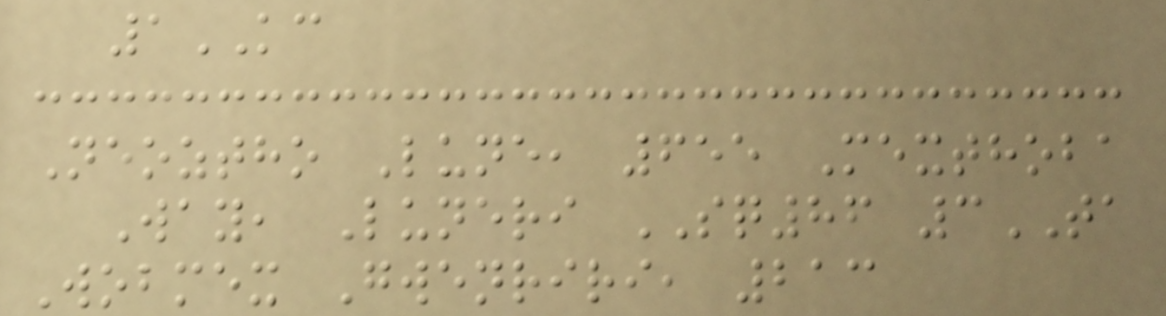1KC
Neoztho Lune, 655 Mexthoba
Way, Luneri SQ86 3TA
Wobmex Gwenriri, 213
